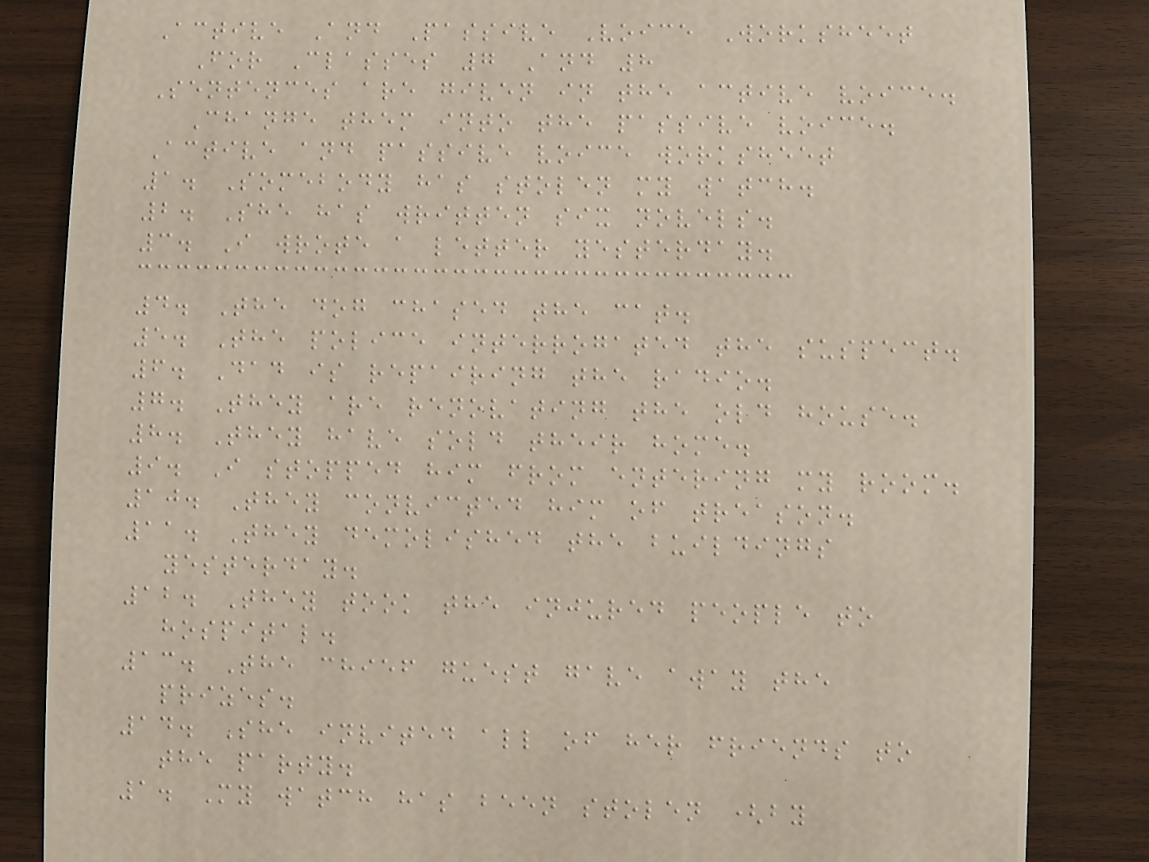Active And Passive Voice Worksheet
For Classes 7 And 8
Sentences are given in the active voice.
Change them into the passive voice.
Active and passive voice worksheet
1. Somebody has stolen my watch.
2. She has written six novels.
3. I wrote a letter yesterday.
4. The dog chased the cat.
5. The police interrogated the suspect.
6. Dad is repairing the radio.
7. They are renovating the old house.
8. They have sold their home.
9. I stopped him from entering my room.
10. They convicted him of treason.
11. They demolished the buildings
yesterday.
12. They took the injured people to
hospital.
13. The chief guest gave away the
prizes.
14. She invited all of her friends to
the party.
1. My watch has been stolen (by
